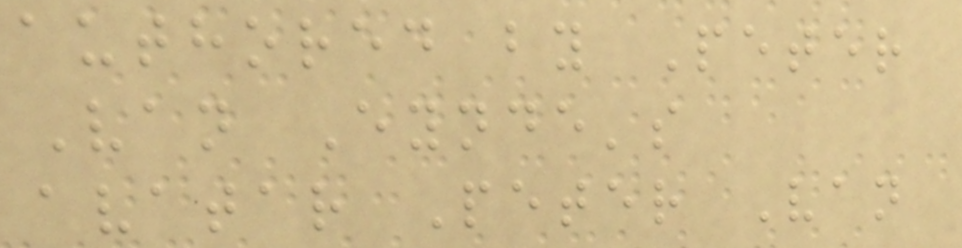authored by Peter
Van Eynde's
avatar Peter Van
